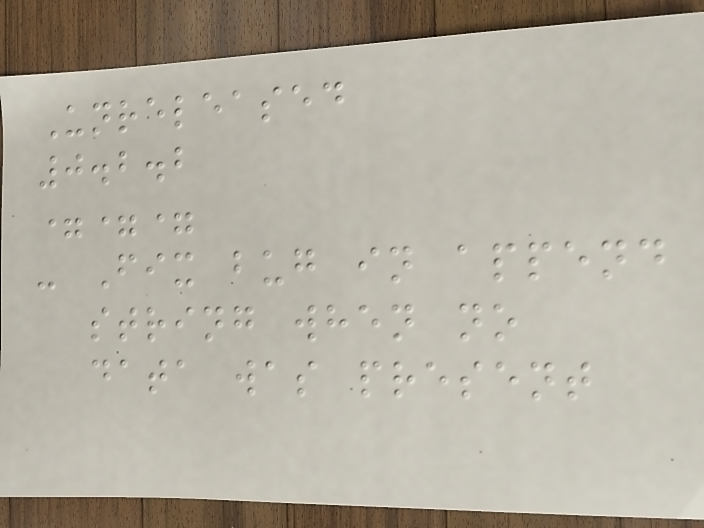Unreleased
0.2.2
===
- Fix bug in append
string when no
data was present
